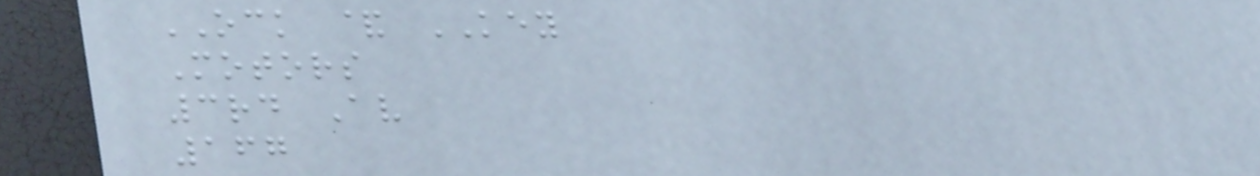OCK & KEY
Motors
3rd Av
167
